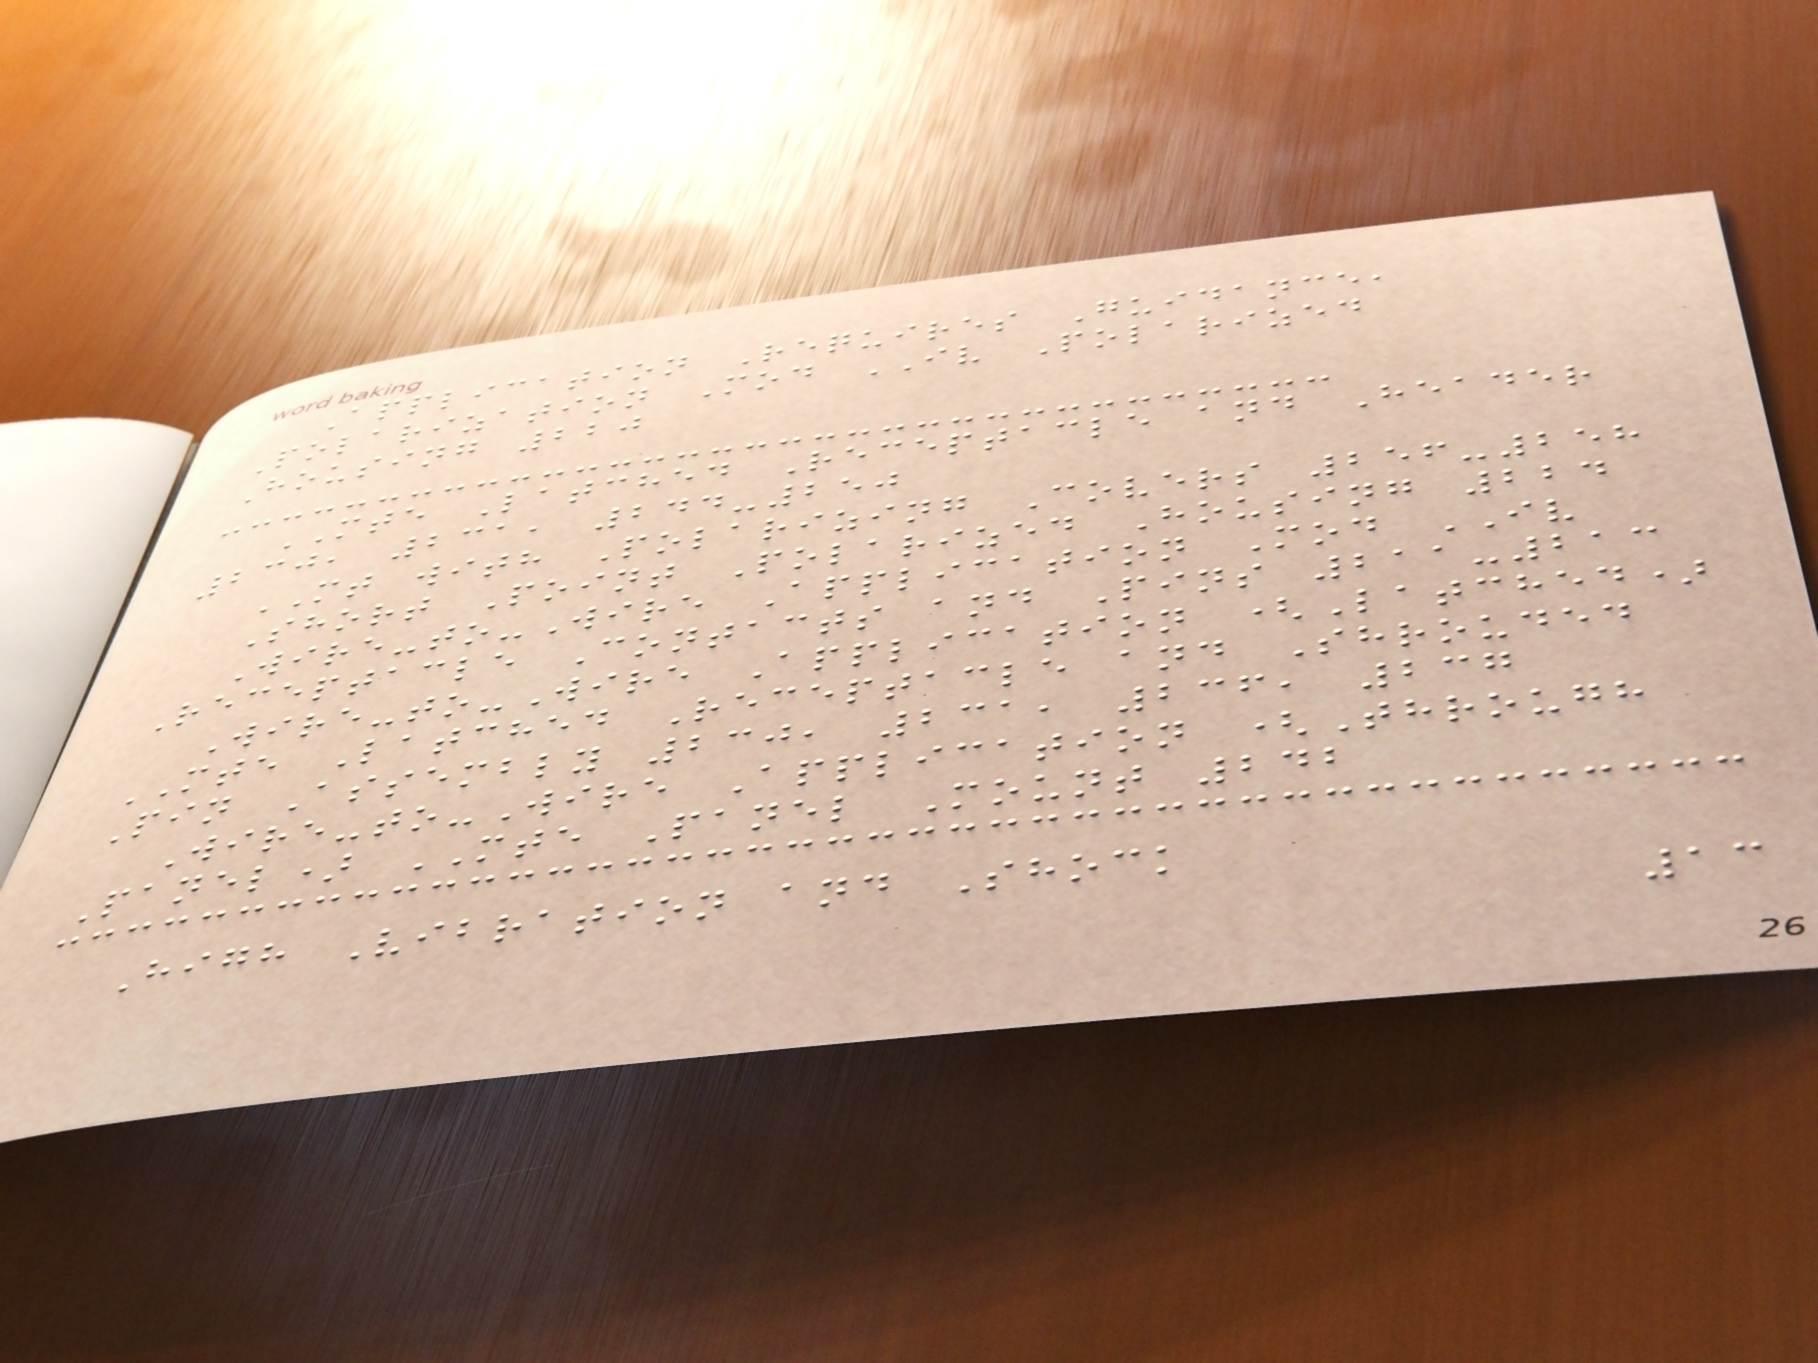Application Requires Guidance,
Polarization Mod IV Polarized
Housing 220
MTE Latched Receptacle and Header
230, 231, 244-250
MT with Polarizing Covers 256-258
Short Point Polarized Housing 224
Wire-to-Wire Application Mod IV
Receptacle Contacts and Pins 211-213
Wire-to-Wire Application (Latched)
MTE Latched Receptacle and Shrouded
Pin Assembly 230, 231, 236, 237
Wire-to-Wire Application (Through
Panel) MTE Panel Mount 242
High Vibration and Shock
13
